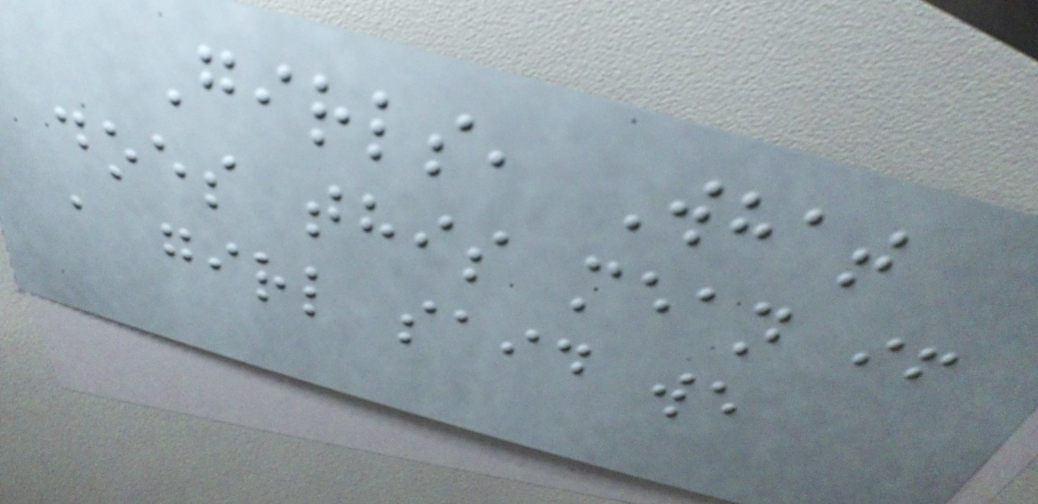Girls, What
does this mean if
a girl said we
